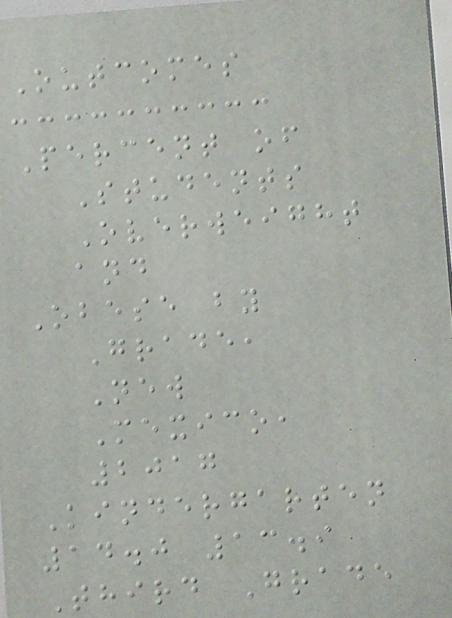Outcomes
Percent of
Students
Overweight
and
Obese by
Grade,
New
Mexico,
2017
Kindergarten
14.0 13.9
Third Grade
